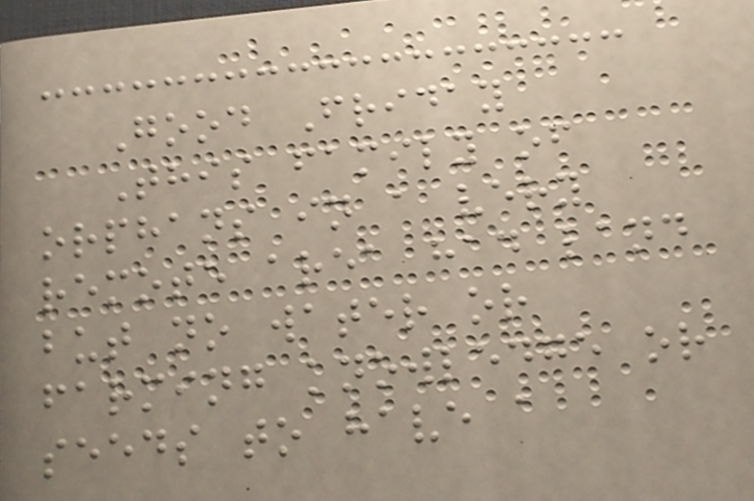Good Friday
This family of
orphans in a very
remote area had land
but no water or
farming knowledge or
seeds to have a
